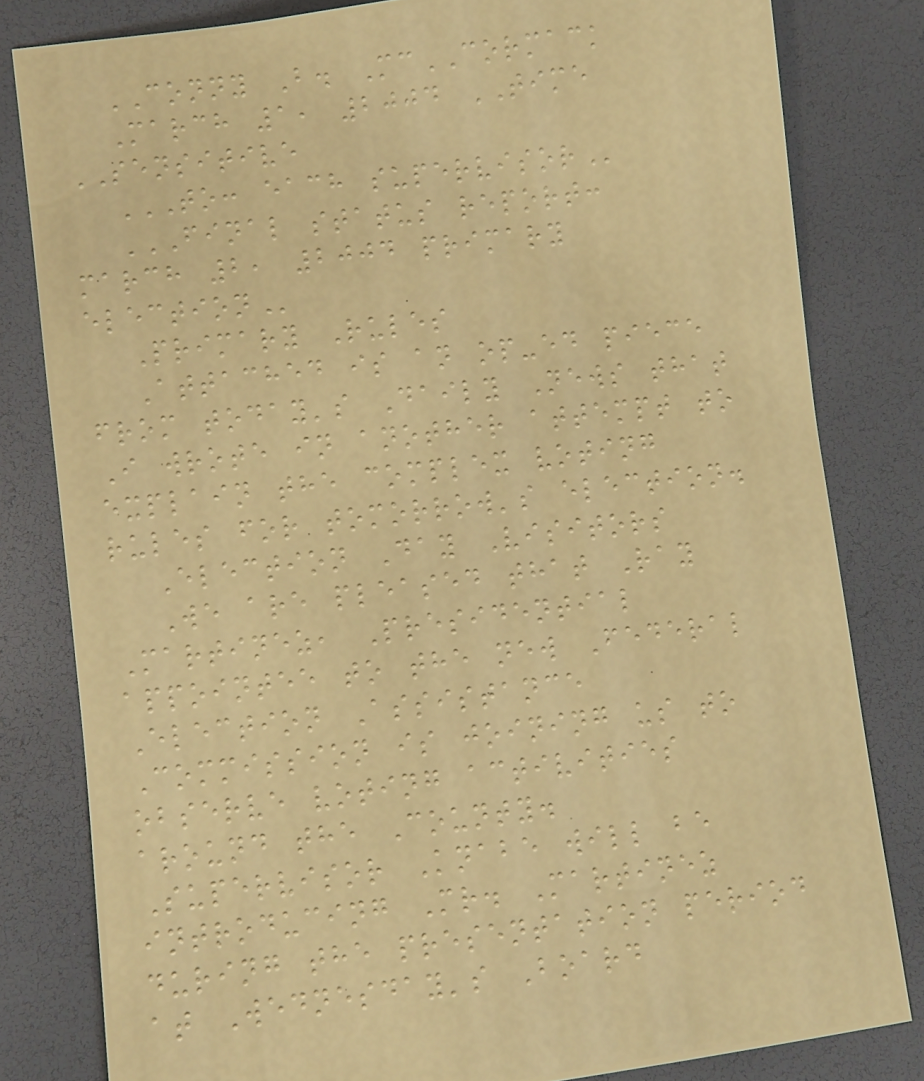CONNY B. McCORMACK
March 1, 2004 TIME
SENSITIVE
TO: EACH SUPERVISOR
FINAL STATUS REPORT:
MARCH 2, 2004 PRIMARY
ELECTION
Primary Rules
Attached is an op-ed piece
from today's Daily News that
I wrote in another attempt to
explain the complex voting
rules for tomorrow's election.
Election Day Visitors
We are pleased that Ray
Martinez, Presidential
appointee to the new Federal
Election Assistance
Commission is joining us to
observe voting activities
around the County.
Supervisor Knabe will be
introducing Mr. Martinez
during the presentation period
at Wednesday's Board
